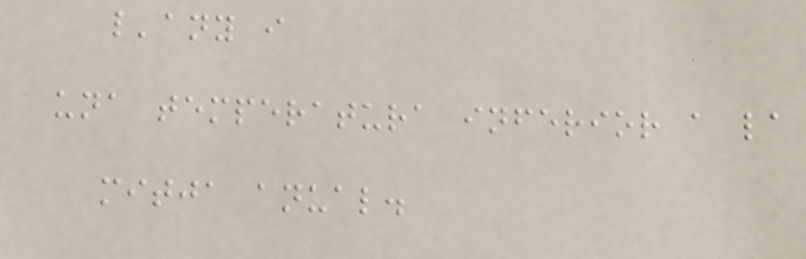l'any i
una temperatura inferior a la
mitja anual.
